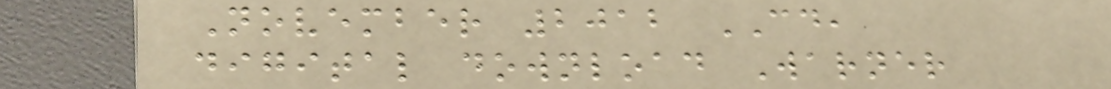November 2012 CD,
digital download Warner
